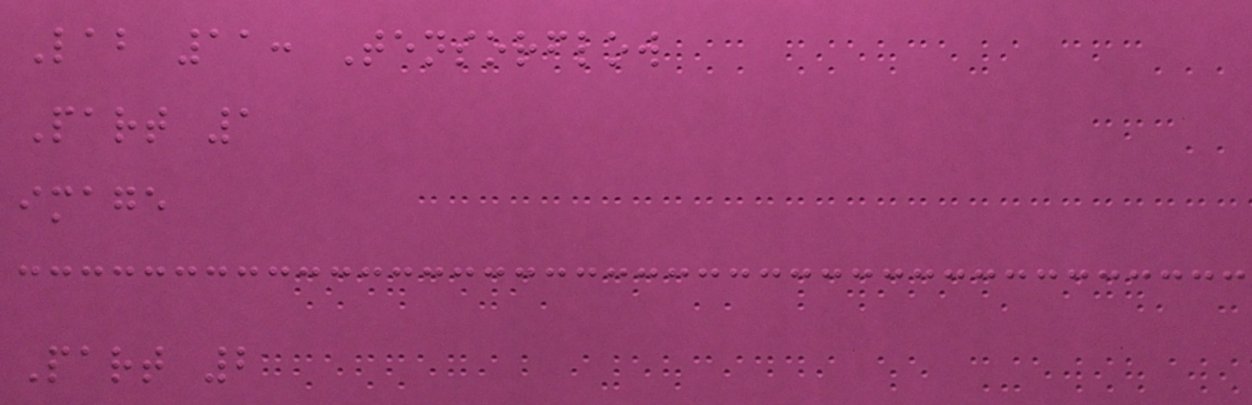Lab 11: Tensorflow
Part 1
image
Part 2
